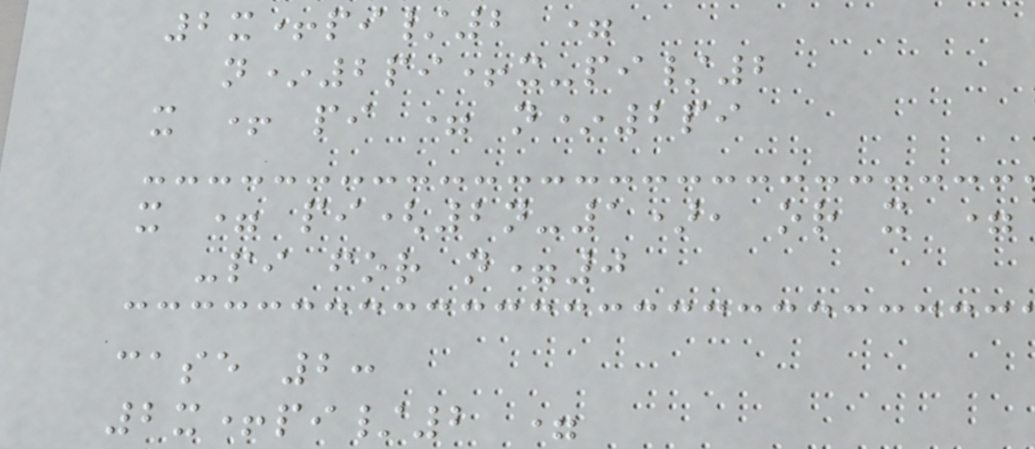2x+pi/2 =
n*2pi+x-pi/2
x + pi = n*2pi
x = pi(2n-1), or x =
-pi for n=0
case 2:
2x+pi/2 =
